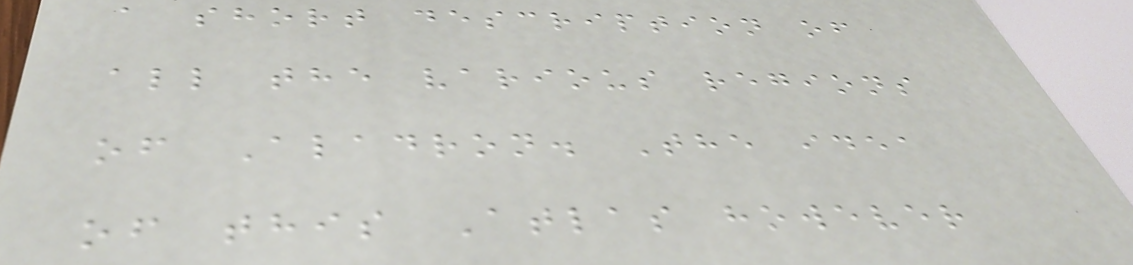a short description of
all the various regions
of Aladron. The idea
of this Atlas however
